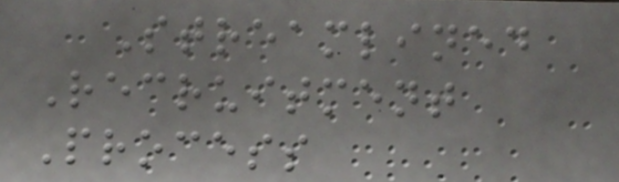Streamlined
Recruitment
Process
